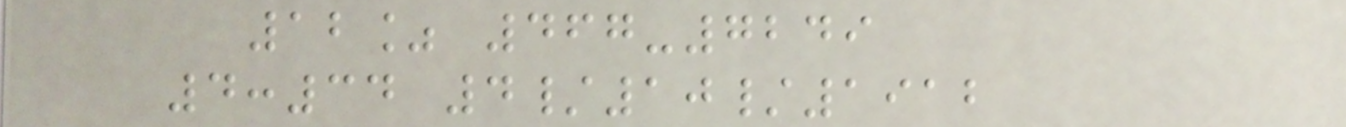12% 467-7249
4:34 4/10/1912
